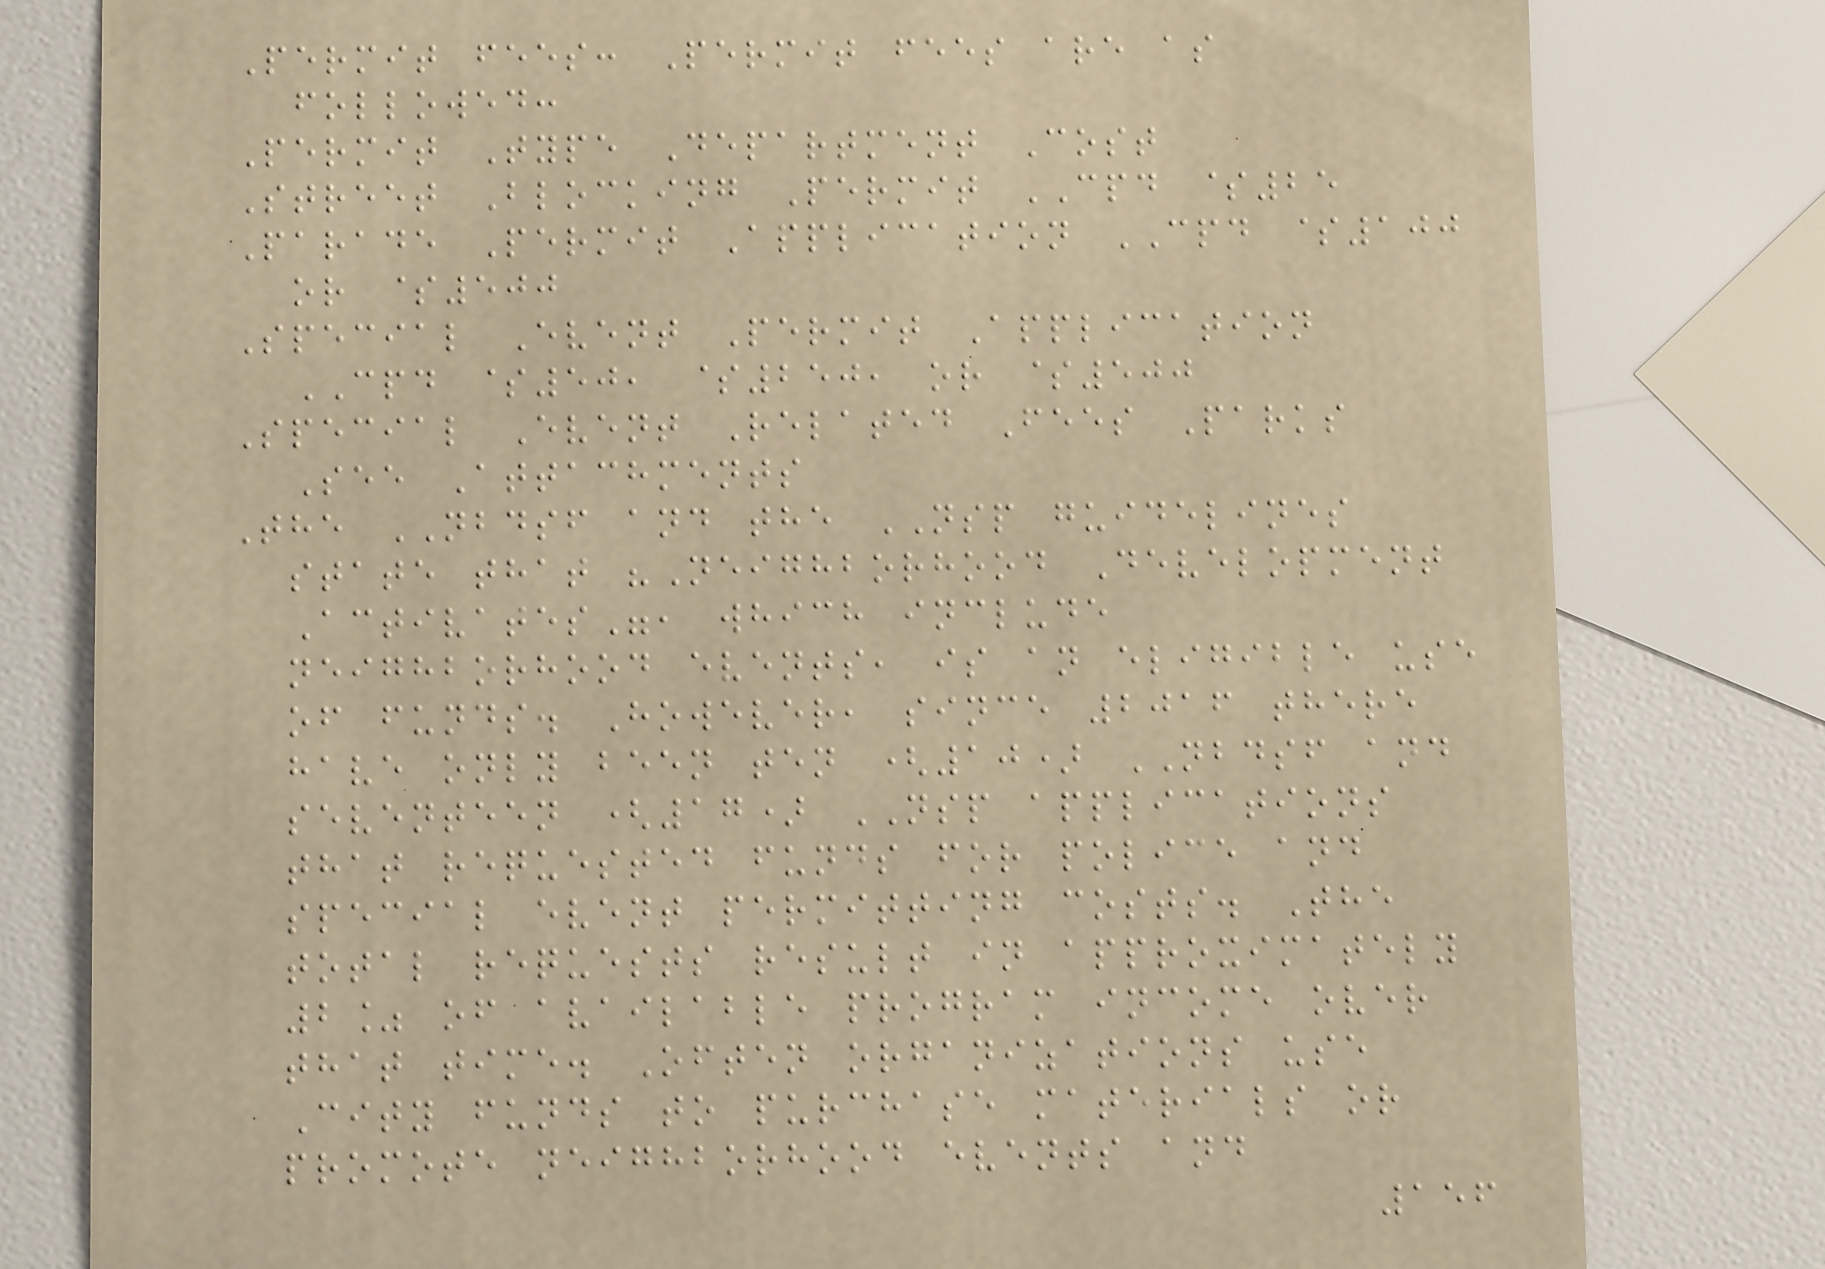Permit fees: Permit fees are as
followed:
Permit Type Department Cost
Street Blocking Permit CPD $25
Parade Permit Application CPD $100
or $500
Special Event Permit Application
CPD $50, $250, or $500
Special Event Related Fees Parks
See Attachments
The NBDSF and the NSP guidelines
state that "Neighborhood Development
Activates", which include
neighborhood events, is an eligible use
of funds. However, since 2016 there
have only been ten (10) NBDSF and
seventeen (17) NSP applications
that requested funds for police and
special event permitting costs. The
total requests result in approximately
2% of available program income over
that time. Often organizations use
City funds to purchase materials or
promote neighborhood events and
156
